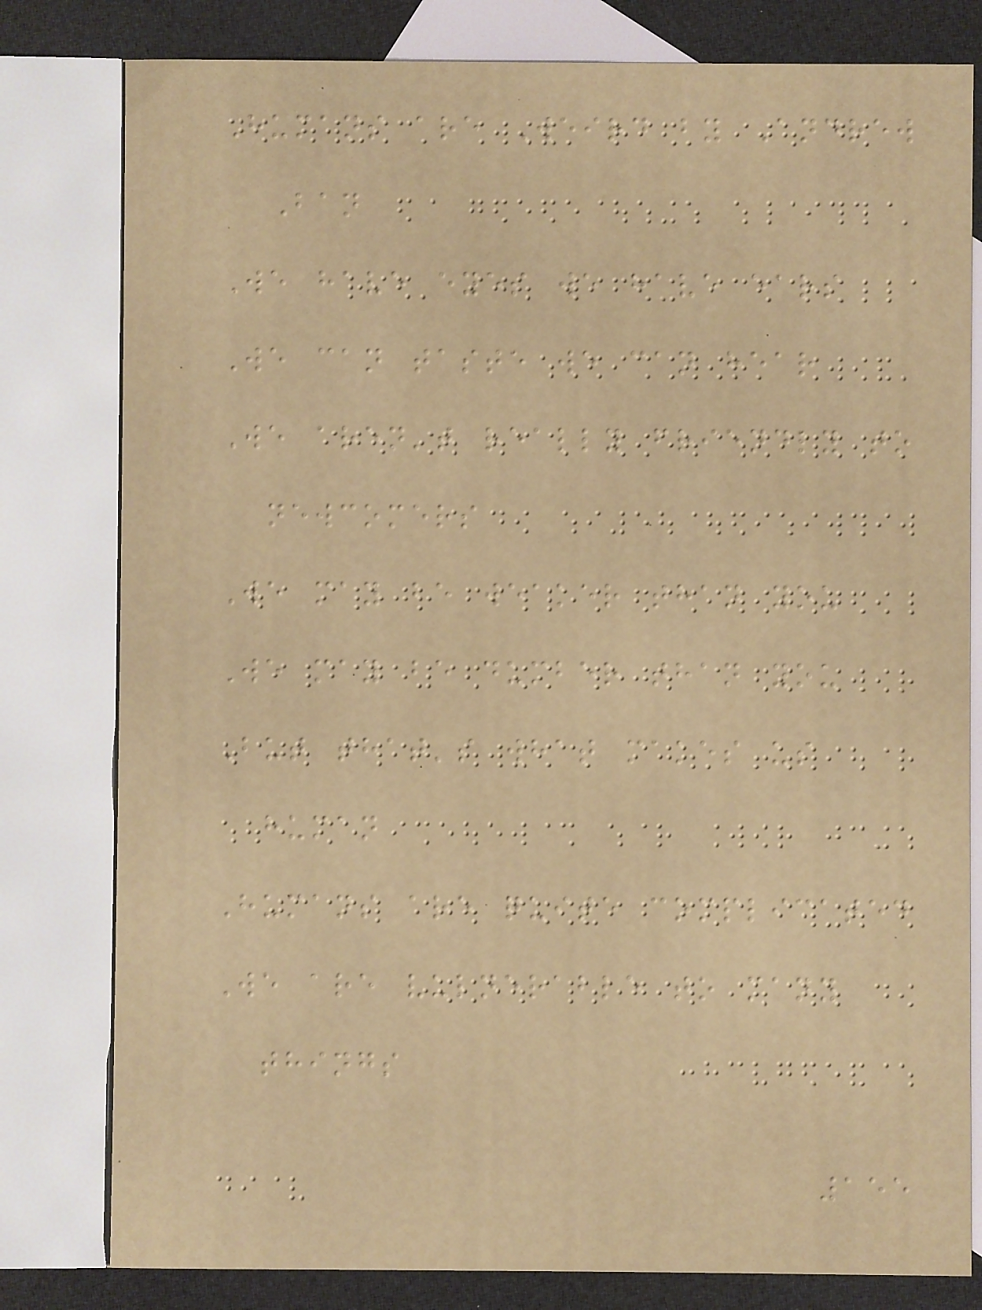Humans are Weird by Andrew
Ban
We have eyes we have ears
We can taste we can hear
We aren't really friendly to
newcomers
We may be weaker than you
We may be dumber than you
But that's what makes us
human
Humans are quite complicated
We are vulnerable to many
things
155
